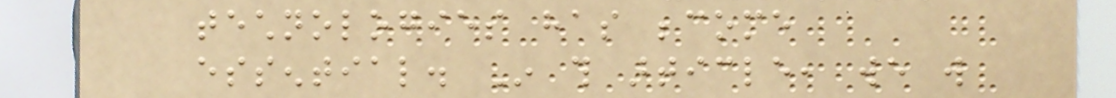technologies has become
essential. In this article, we will
